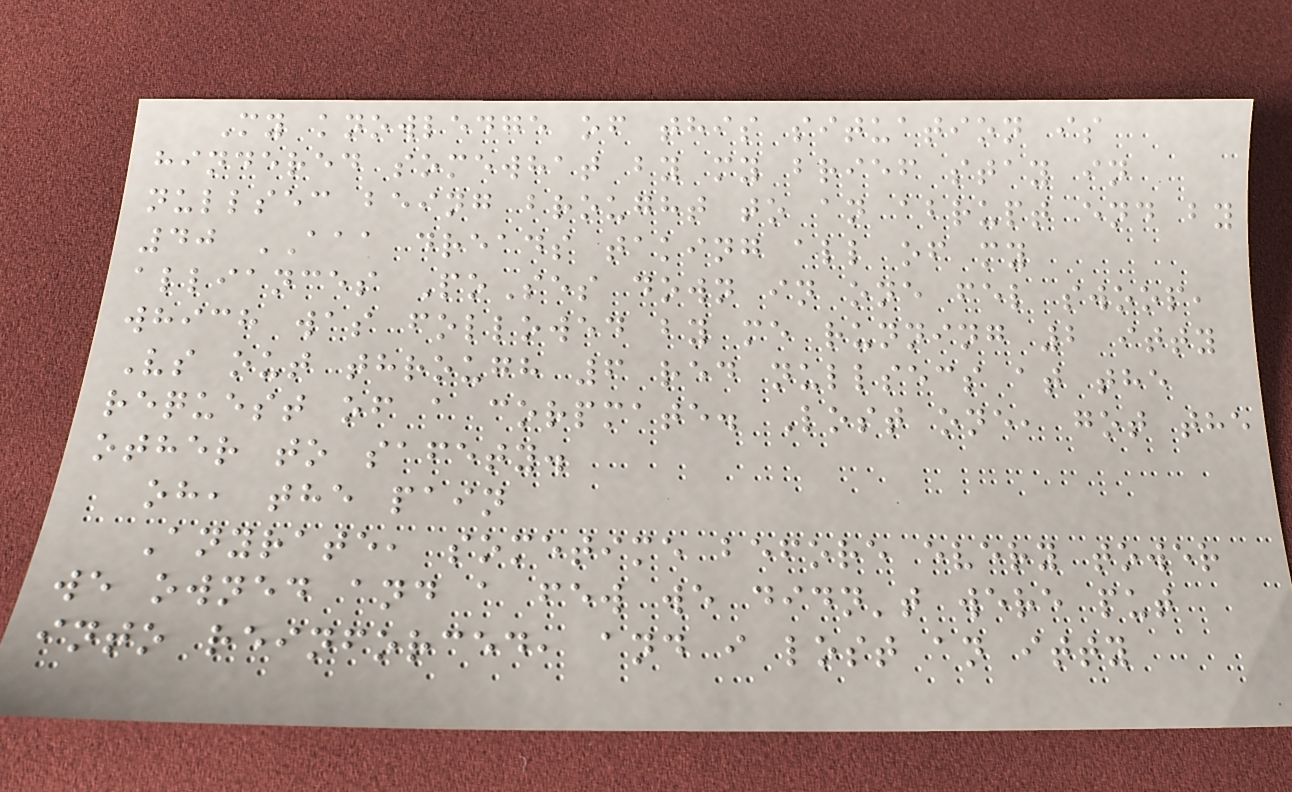My knowledge of this situation is
hindered somewhat by my brief stay in
nullsec being brought to an abrupt end by
40 AAA dreads taking all of my
alliances PoSes down in one fel swoop,
which was followed by me running 2 itty
Vs out through 6 red nullsecs at the
request of a corpmate. Lost one, got the
other to safety.
oh, the pain
Anyrate, sometime before every tower
we owned and a few we didn't were put
into reinforced, and i lost an itty
